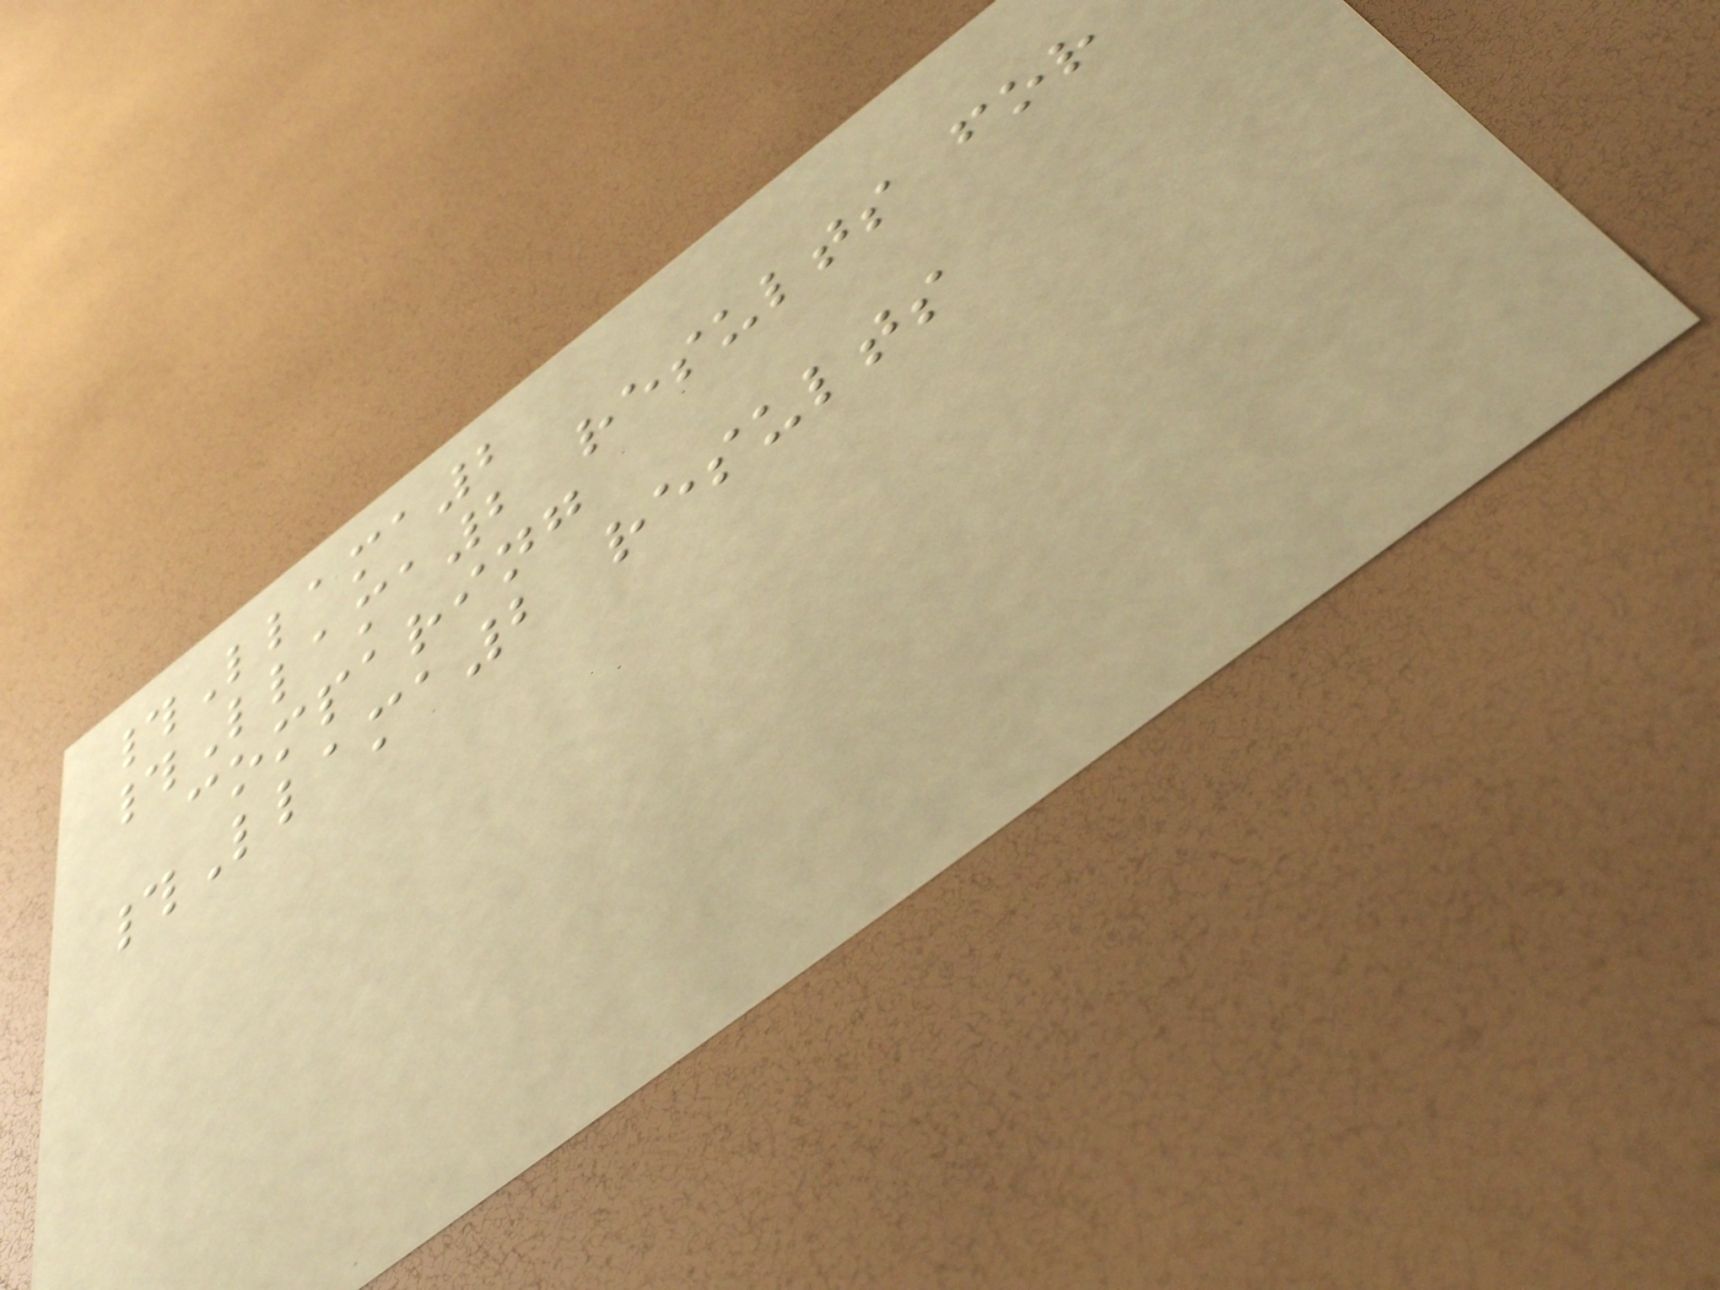#Llama2
#Llama2 results for
comparing
#Llama2 results
